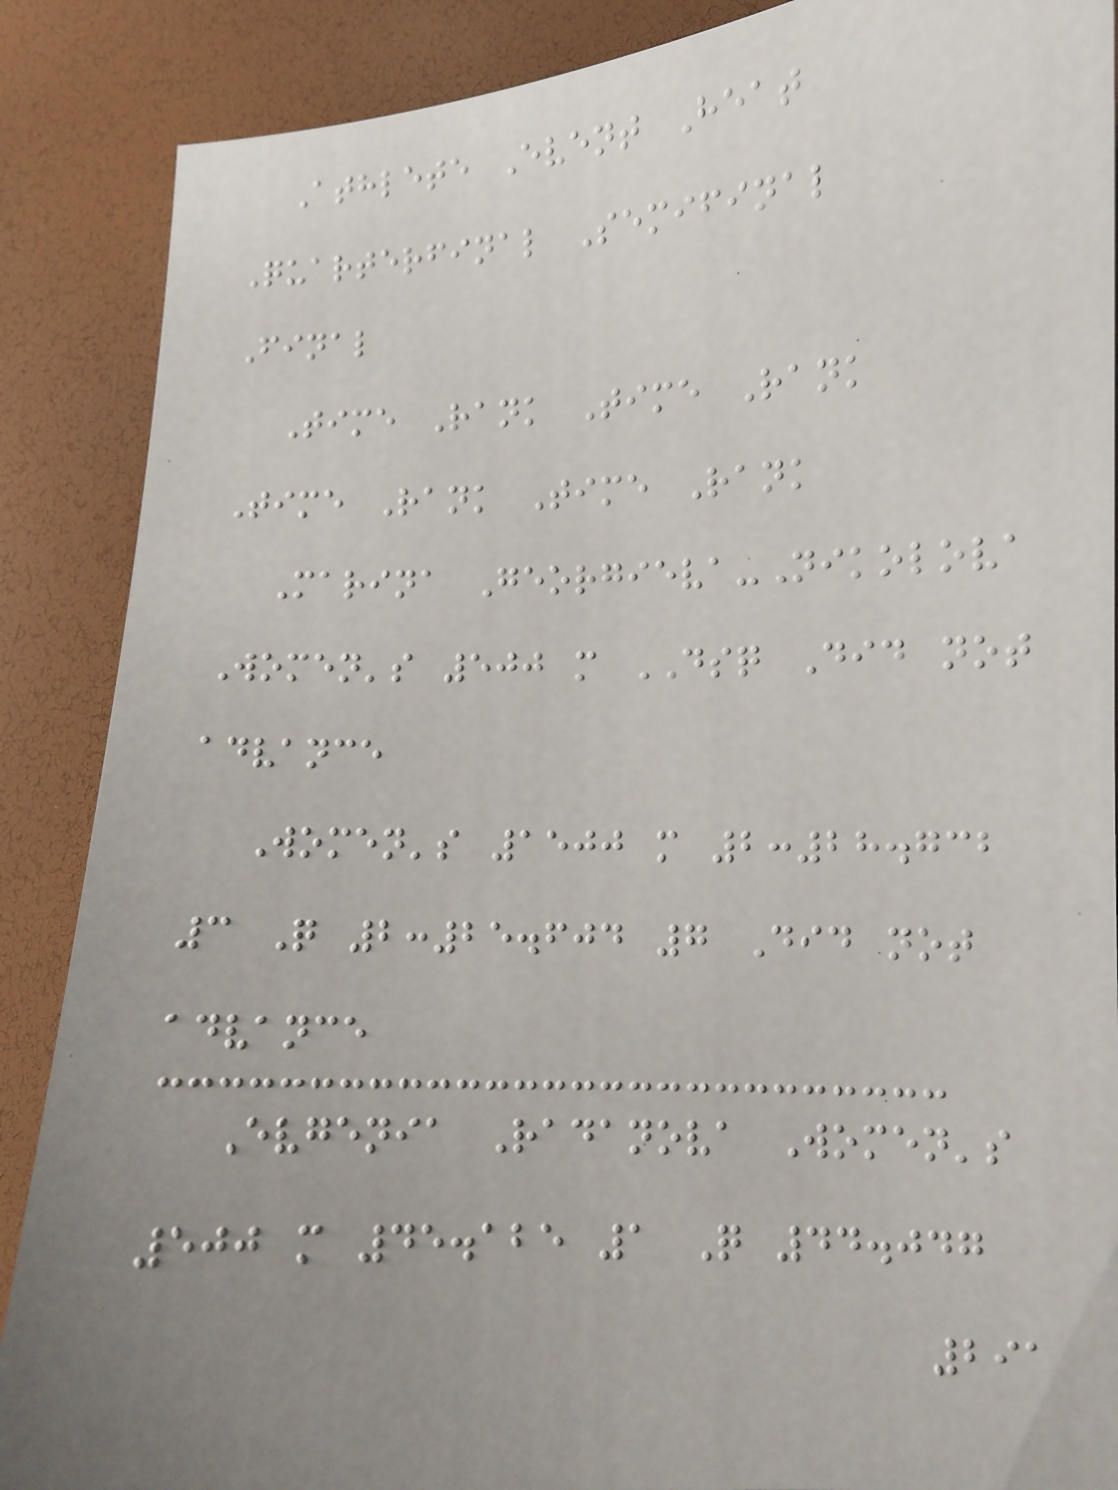Athlete Event Heat
Quarterfinal Semifinal
Final
Time Rank Time Rank
Time Rank Time Rank
Marina Georgieva-Nikolova
Women's 500 m DSQ Did not
advance
Women's 1500 m 2:28.732
3 Q 2:25.604 7 Did not
advance
Evgenia Radanova Women's
500 m 45.125 1 Q 44.047
291
